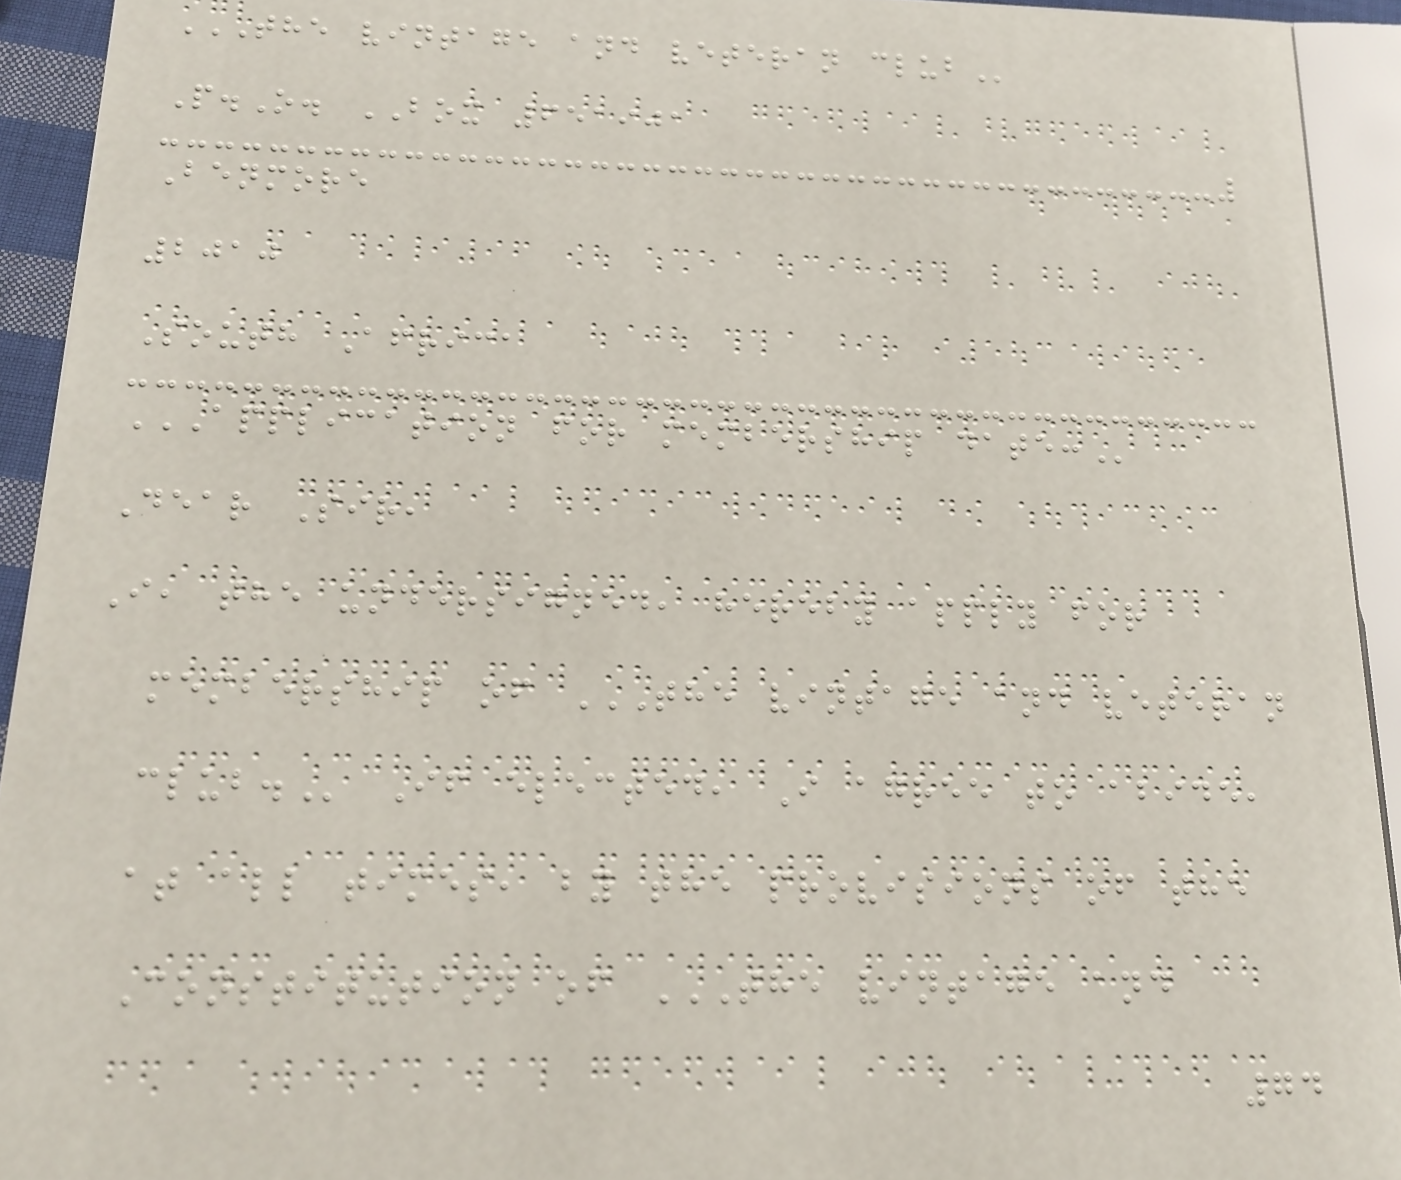THE VINTAGE AND VETERAN CLUB
P.O. BOX 651901
Benmore
2010
South Africa
APPLICATION FOR MEMBERSHIP DATE:
Dear Sir,
I, the undersigned, hereby apply for
membership of THE VINTAGE AND VETERAN
CLUB. If elected, I agree to abide,
at all times, by the provisions of the
Constitution of THE VINTAGE AND
74
